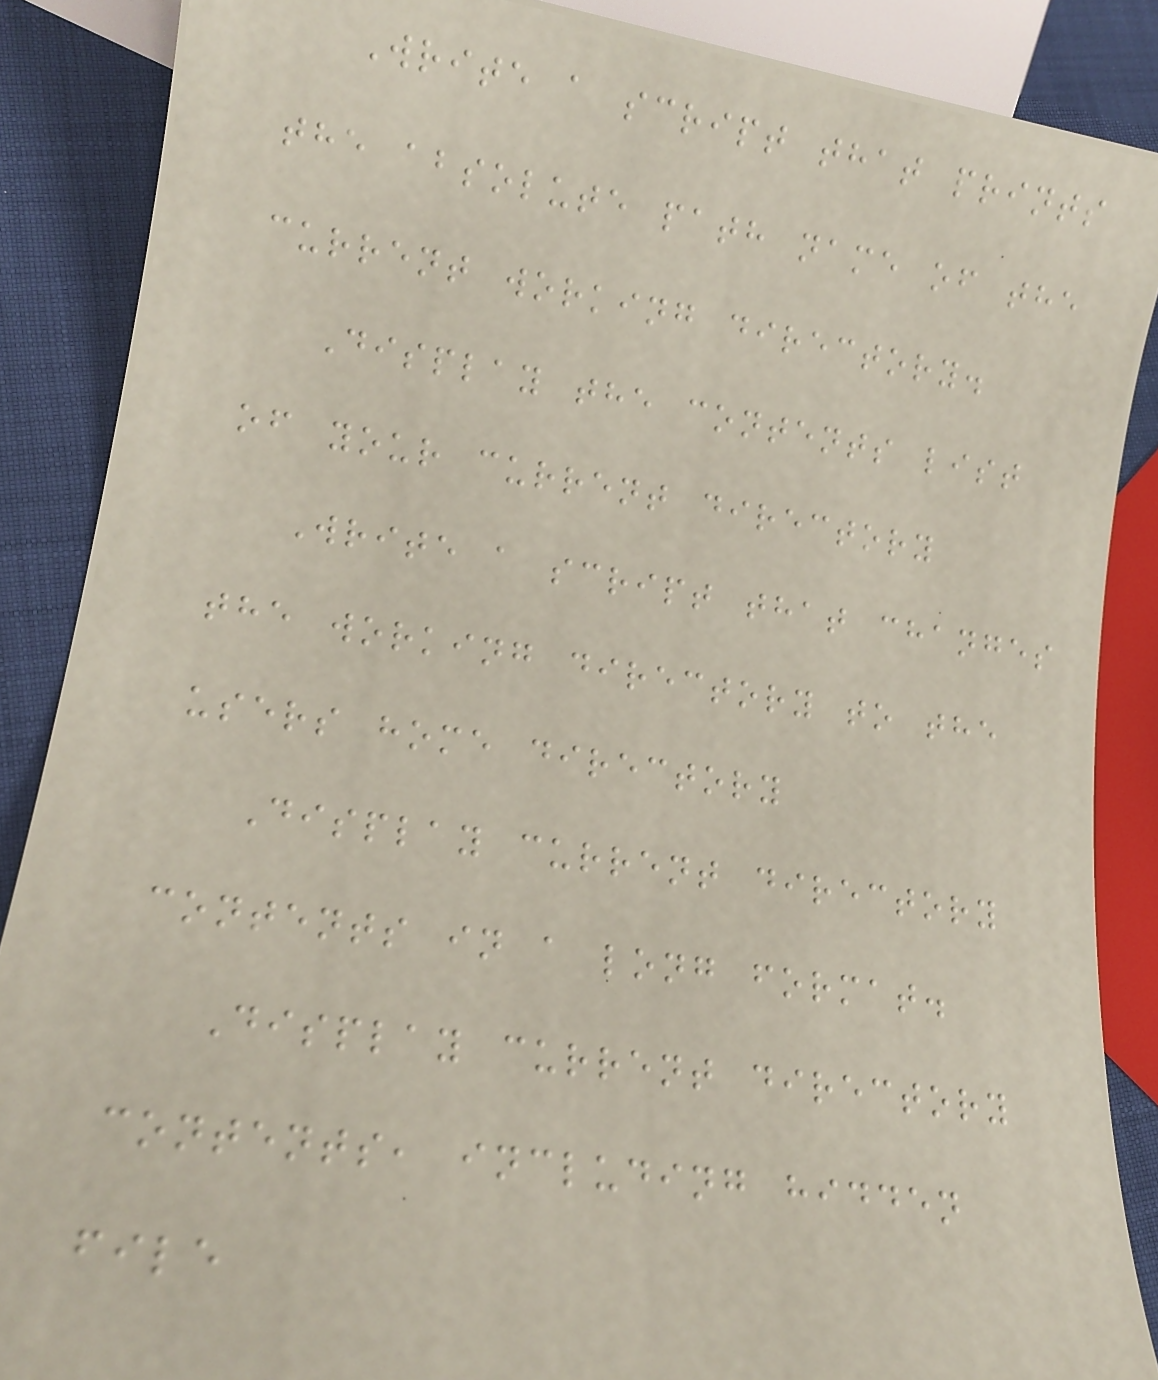Write a script that prints
the absolute path name of the
current working directory.
Display the contents list
of your current directory
Write a script that changes
the working directory to the
users home directory
Display current directory
contents in a long format.
Display current directory
contents, including hidden
file
